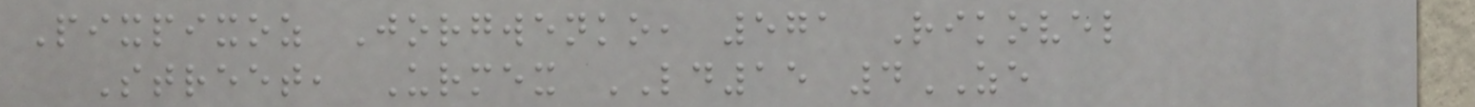Pixpixoz Jorgwenko, 571 Rikovel
Street, Urmex LD15 4ZE
